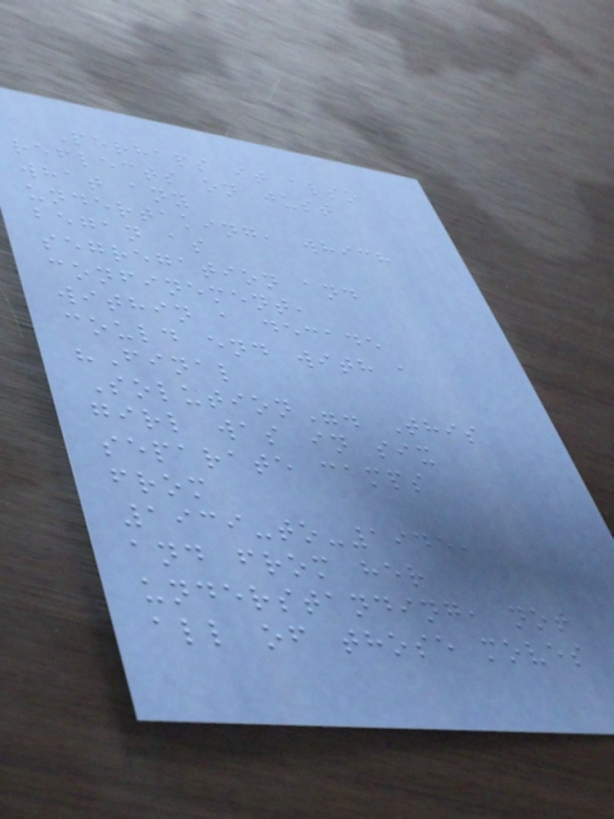Perhaps it also
reflects on just
what any
undertaking, which
began as
segregation and
confinement,
within a decade
could end with a
"Final
Solution". This
girl was in six
separate camps
from
1939-to-1945,
and from her
understanding, not
all of those moves
